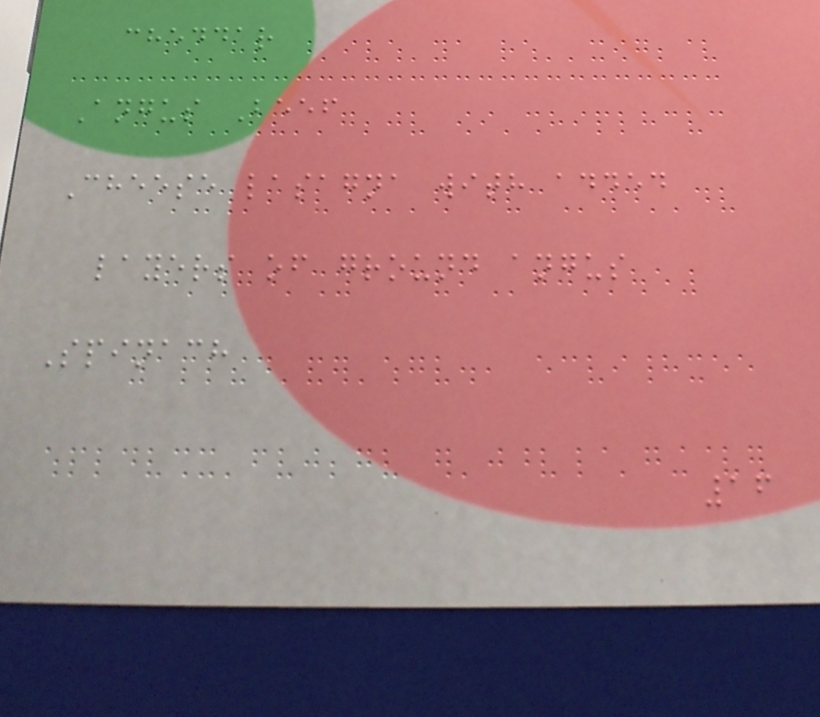cheddar
Angus Beef
Cheese lasagna with added
layers of ground angus
Spinach
16
